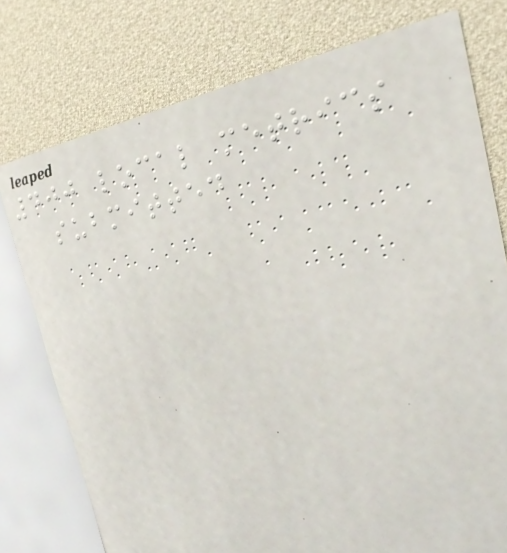400 local metrics
submitted
